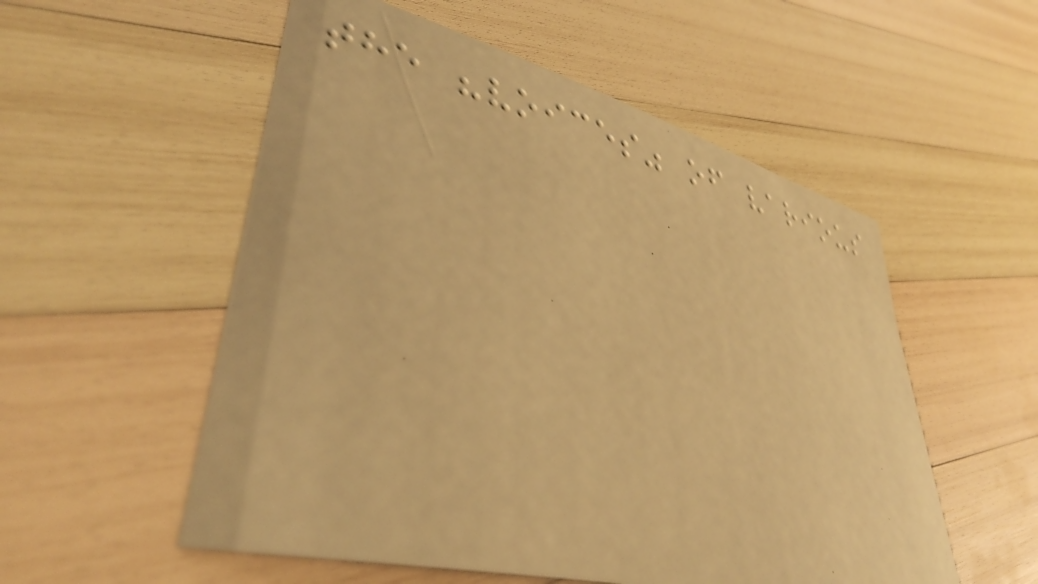the "voices" of various
